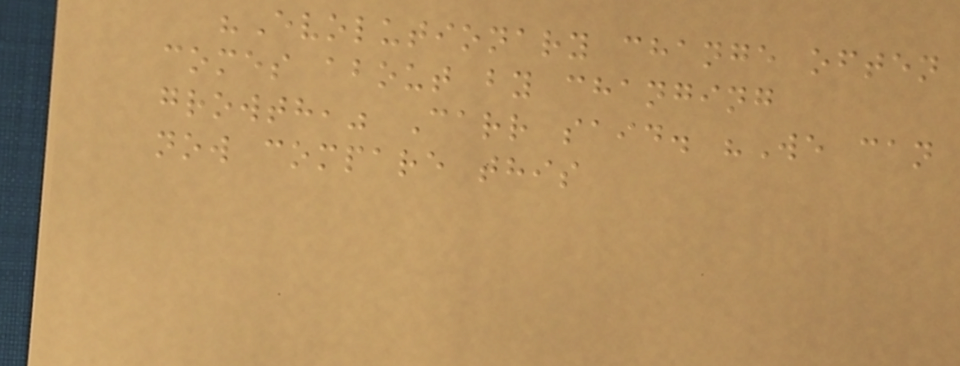"Evolutionary change often
comes about by changing
growth," Carr said. "We can
now compare this
